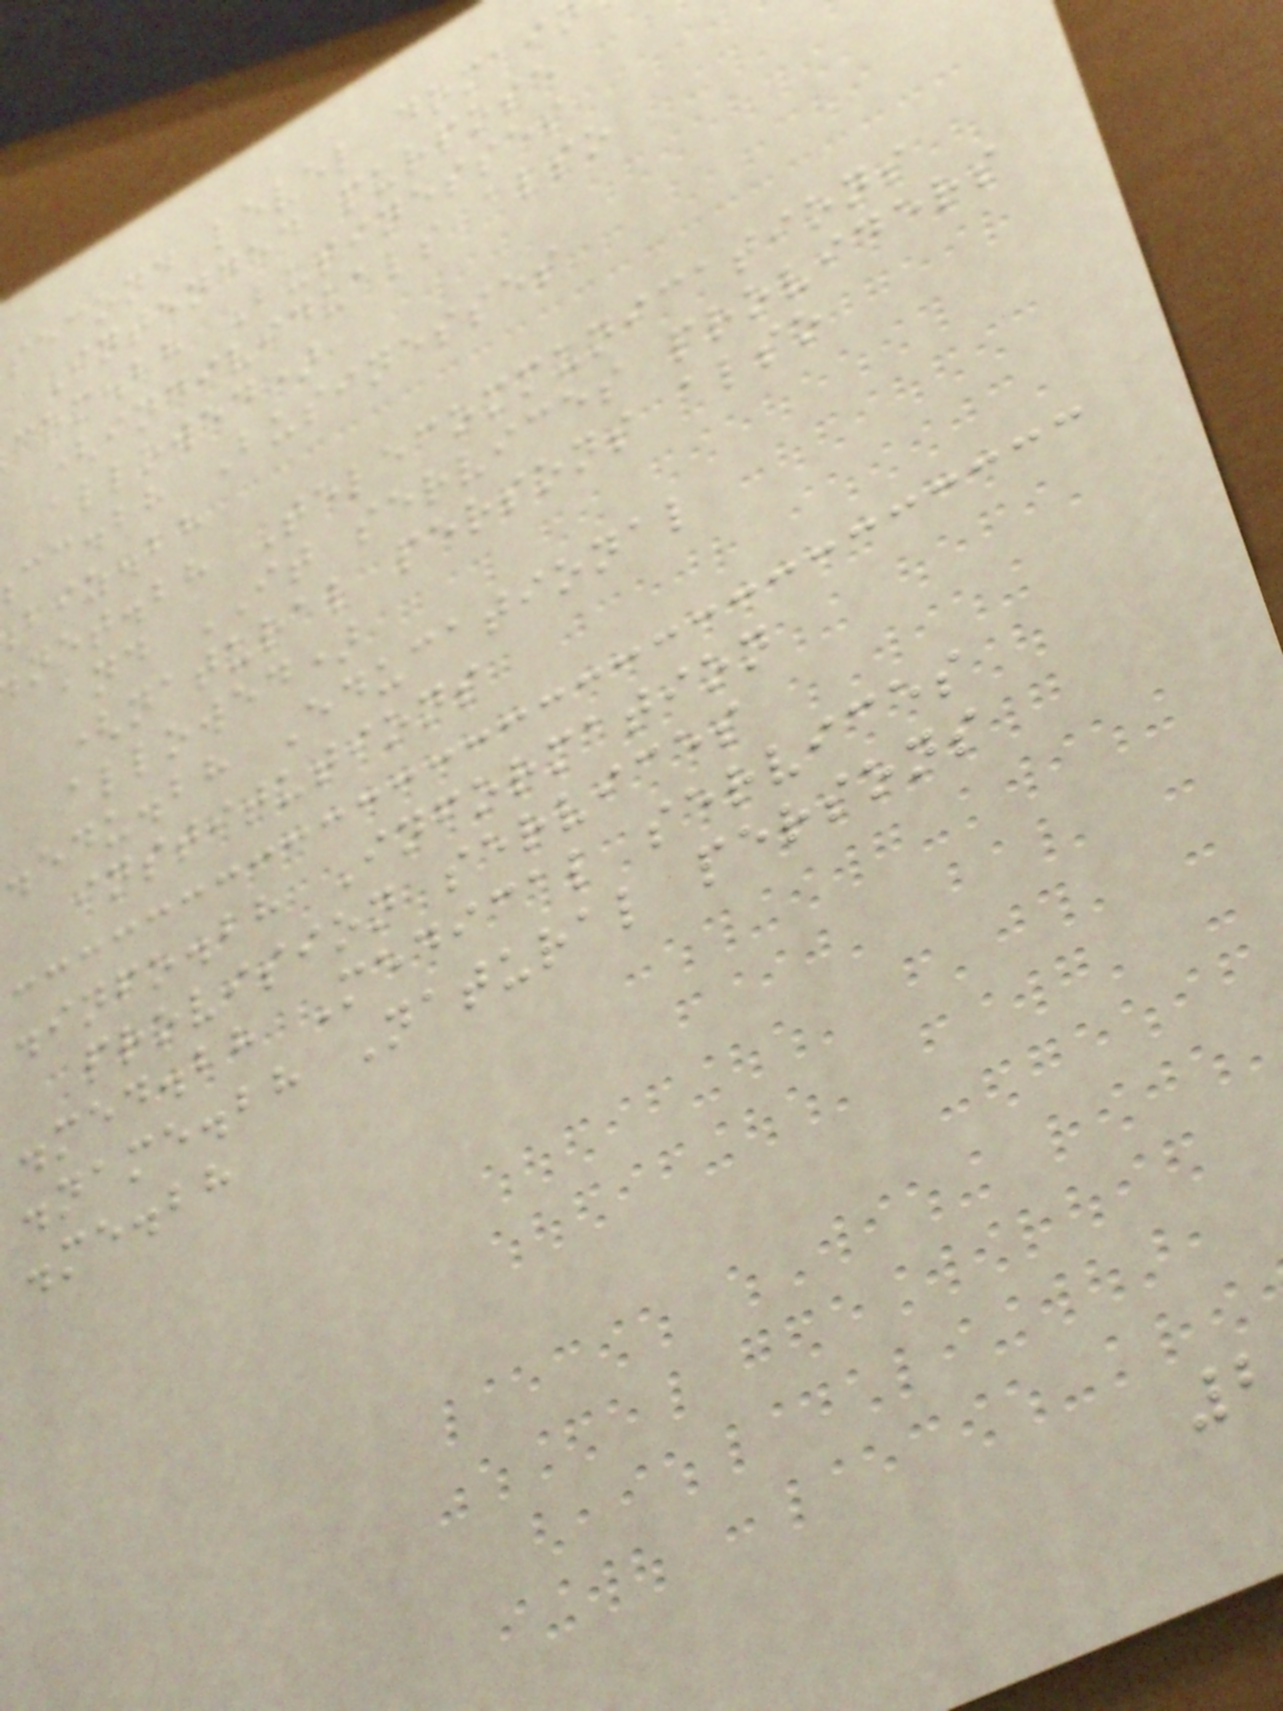second level domai
Intended purpose
com.bh Businesses
(individuals also
allowed)
cc.bh Businesses
biz.bh
net.bh Telecommunications
and IT services providers
(natural persons also
allowed)
.edu.bh Educational
institutions
.info.bh Information
provision services
.med.bh Medical services
.name.bh Natural persons
.me.bh
